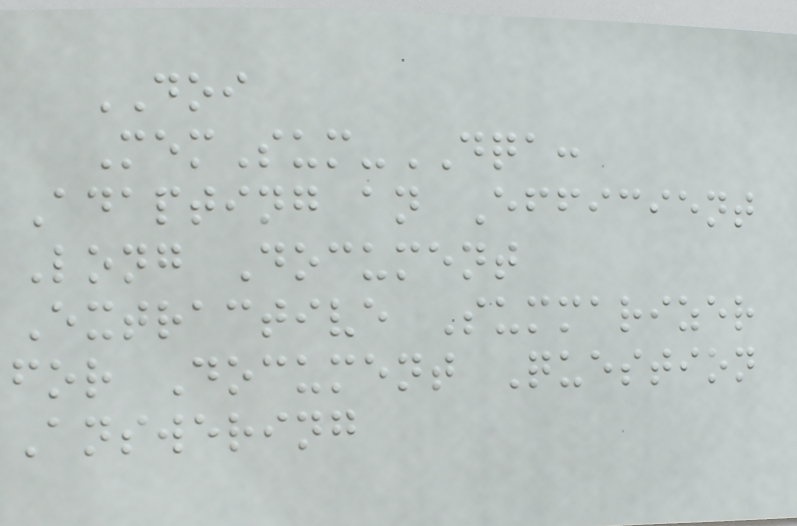DOI
MemSum-DQA:
Adapting an Efficient
Long Document
Extractive Summarizer
for Document Question
Answering
